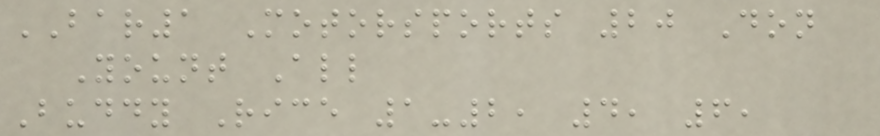BAR1 Motorsports 20 Don
Yount All
Buddy Rice 1-2, 4, 6,
